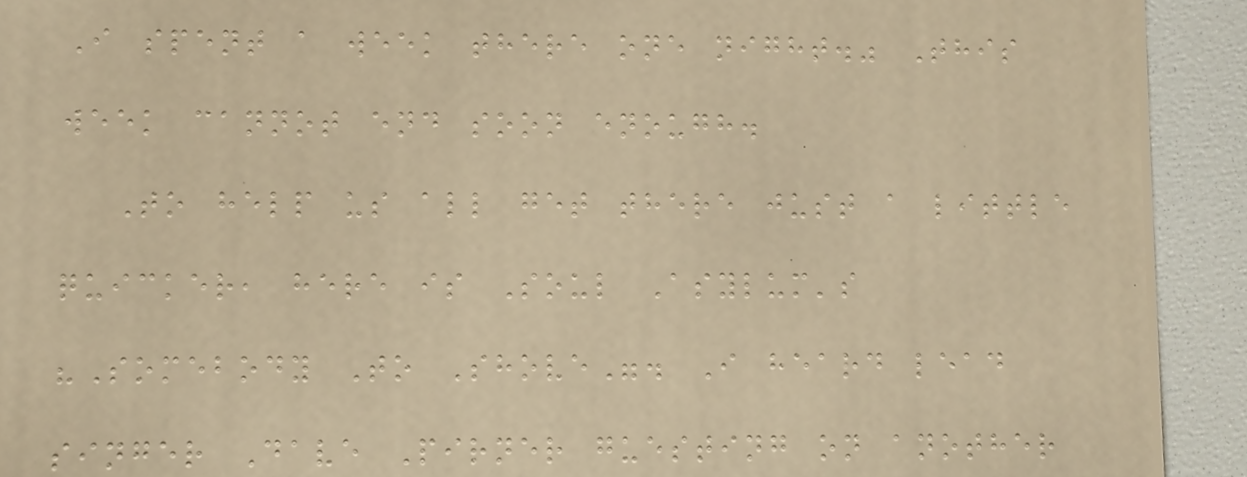I spent a week there one night." This
week cannot end soon enough.
To help us all get there just a little
quicker, here is Soul Asylum's
"Somebody To Shove". I heard lead
singer Dave Pirner guesting on another
